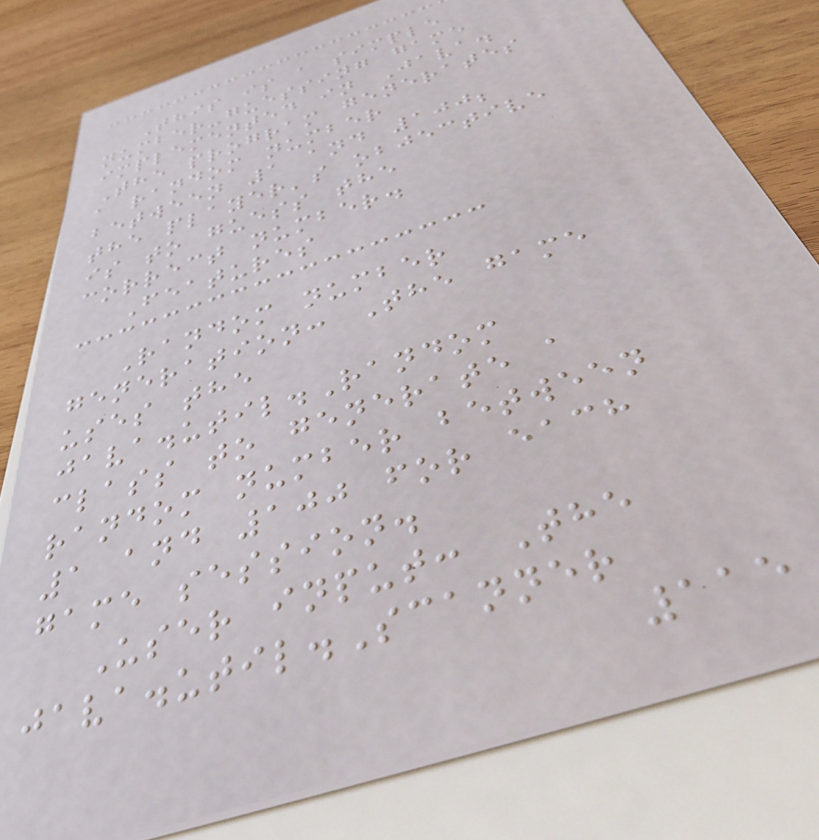This is a simple
number-guessing game
implemented in Java.
The program generates
a random number
between 1 and 100;
the player's objective
is to guess the
correct number.
Features
Random number
generation: The game
uses the
java.util.Random
class to generate a
random number between
1 and 100 for each
game session.
User input: The
java.util.Scanner
115
